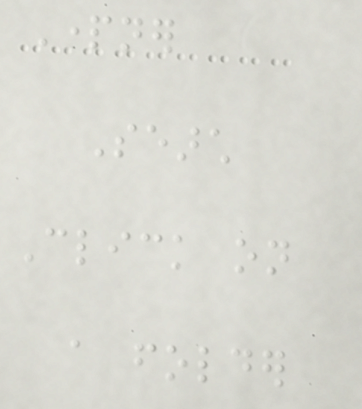Partner
Search
Click on
a folder
